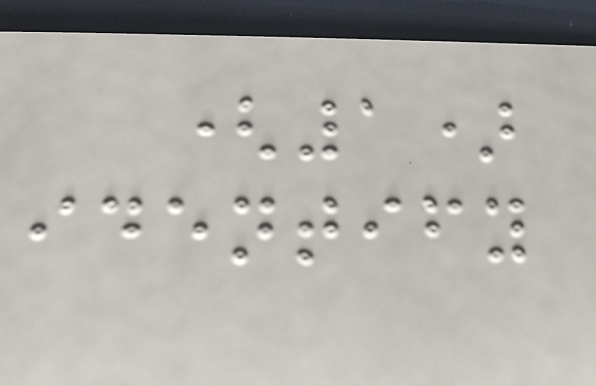(1)
identify
